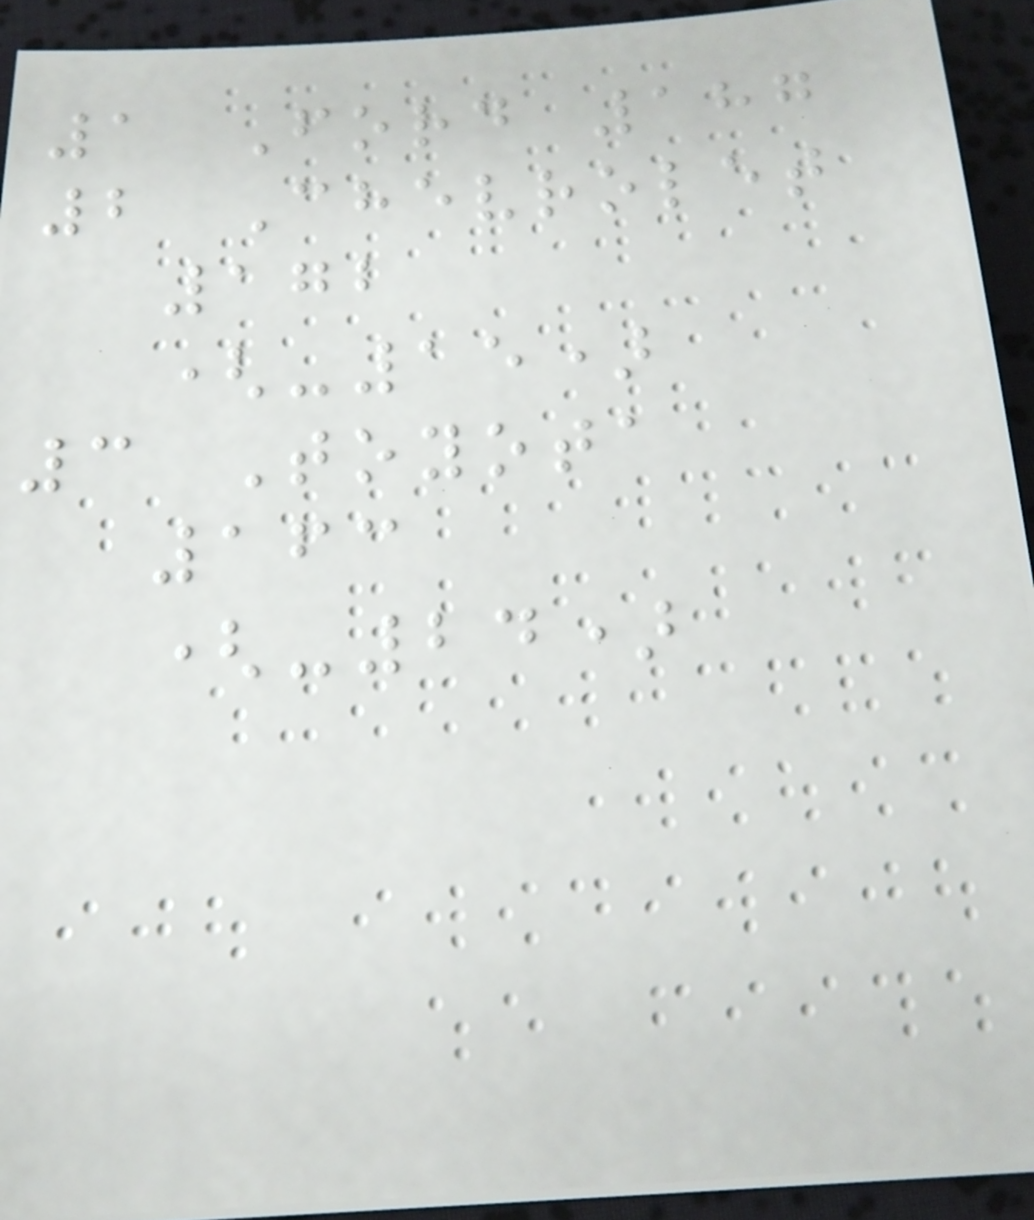1 Ford 187
2 Chevrolet
172
(-15)
3 Toyota
163
(-24)
